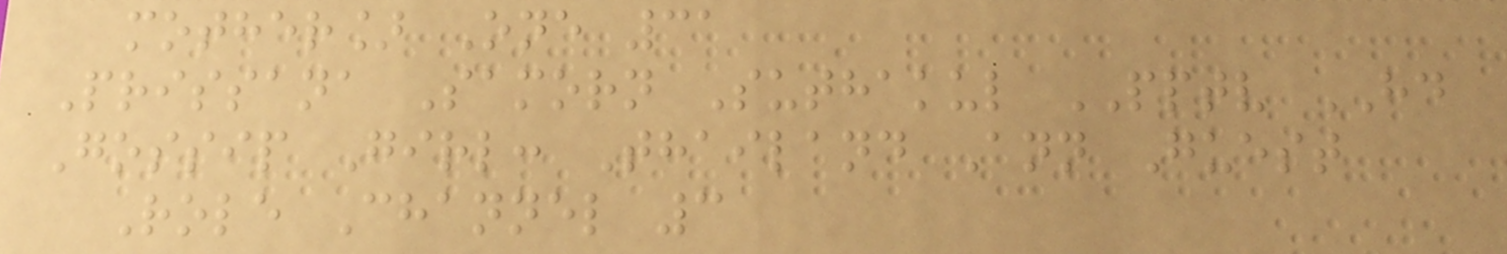mother] One 31
Prissana Samorn Suthakul PPTV HD
Gossip Girl: Thailand Ann Guest
Role Channel 3
